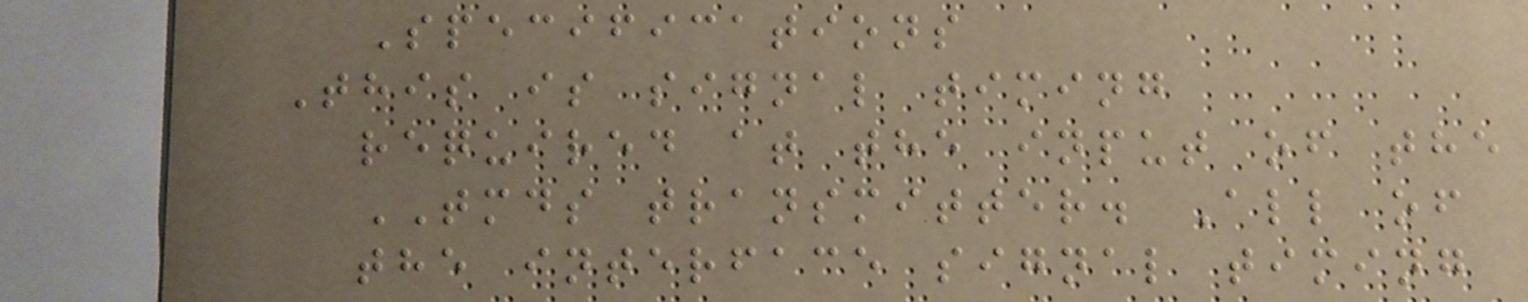Specifications
This is signal timing
required at the input of the
TMDS transmitter. All of
the interface signal timing
